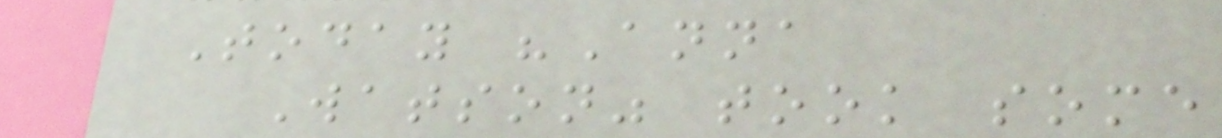Today "Anna
Watson" took some
